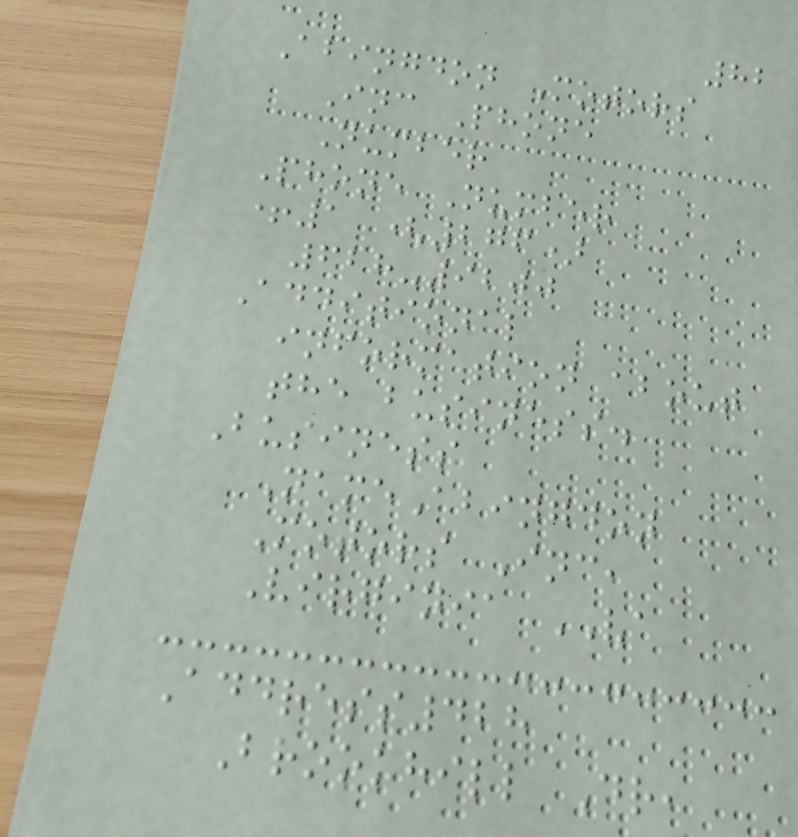82
Abingdon Motors
Inc Phone
Number
Phone Number
+1 (276)
628-9200
Additional
information about
the business.
Business
NameAbingdon
Motors Inc,
Virginia VA
Address428
Brookhill Dr,
